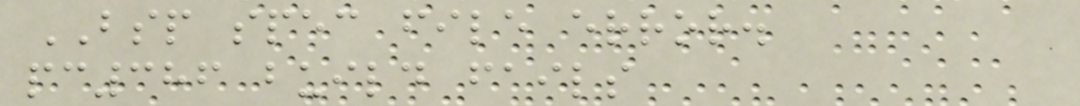BSP spec file error.
pc386 build fails
